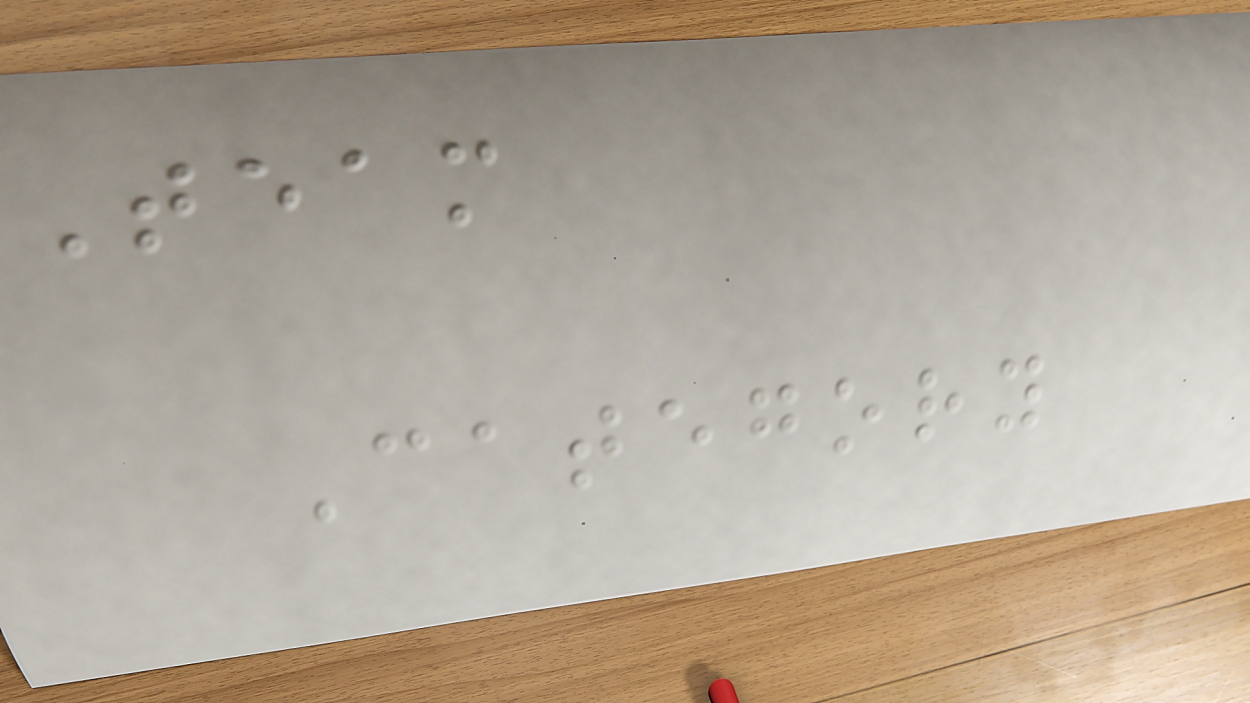Team
Category
